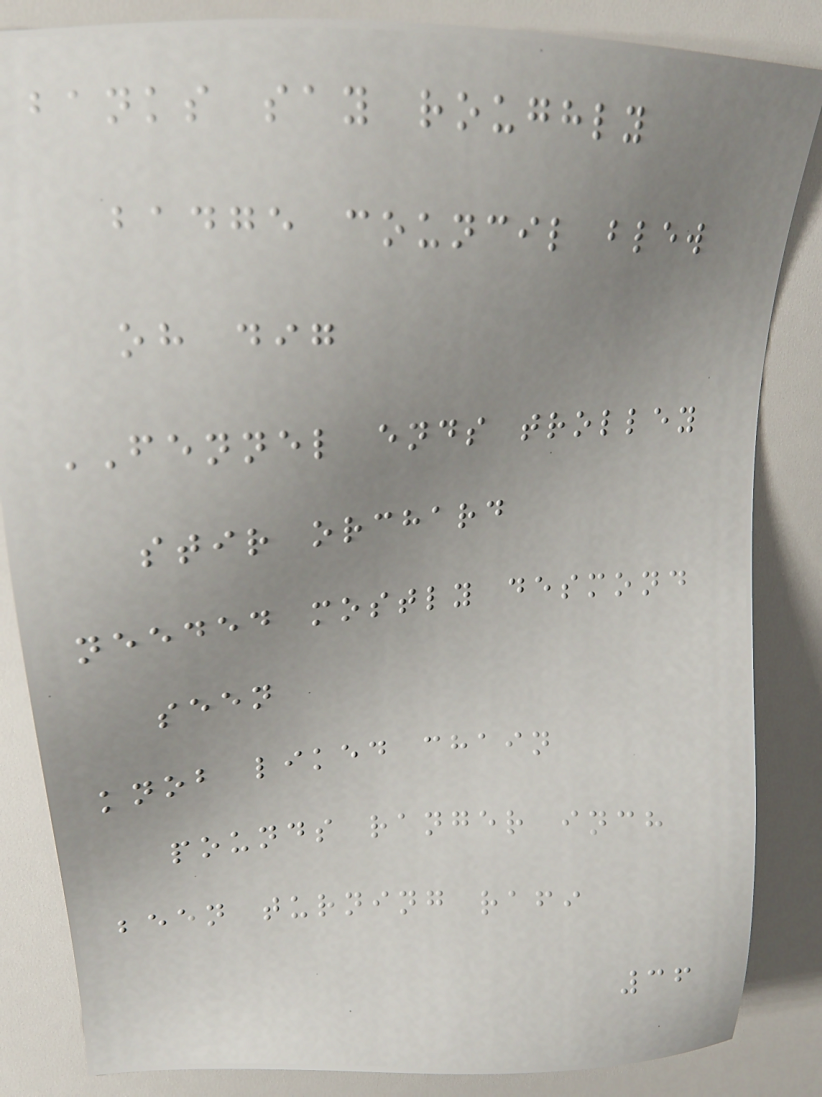banks say roughly
badge council blew
oh dig
FENNEL ends trolley
stir orchard
needed mostly desmond
seen
knob liked chain
pounds ranger inch
been turning rafi
36
